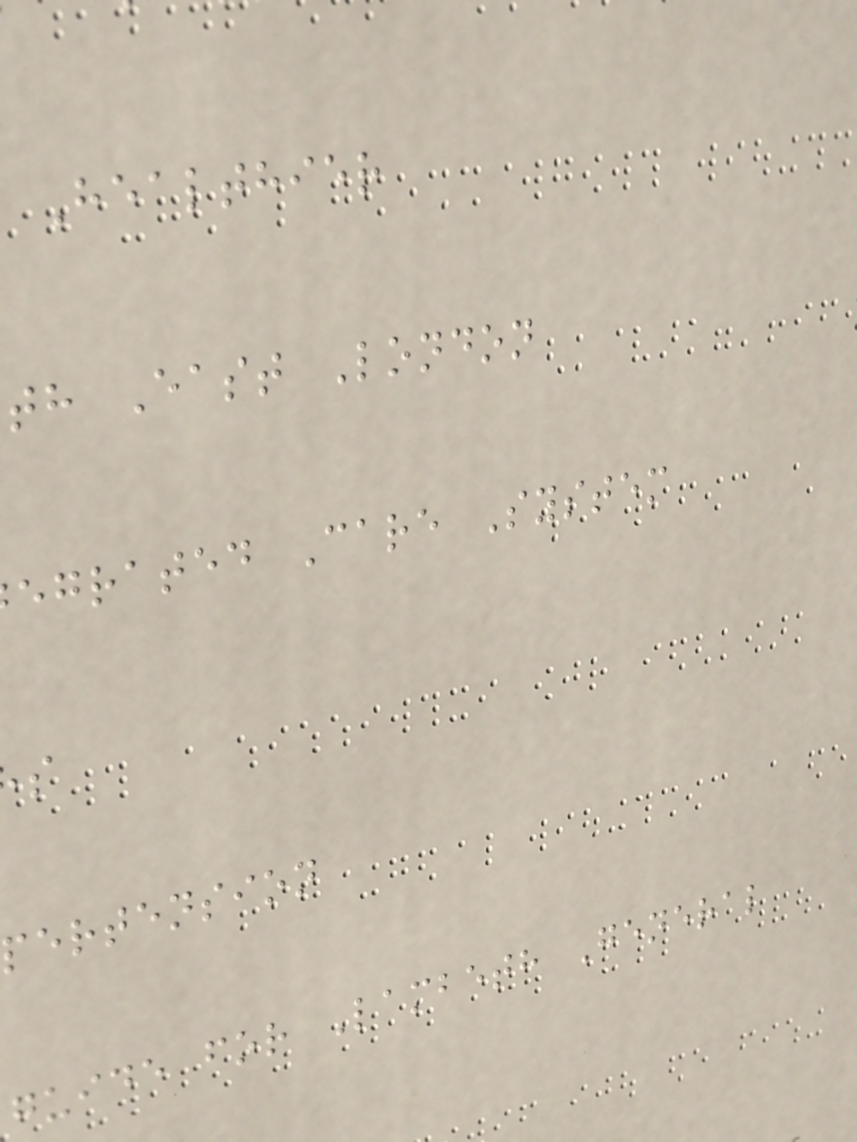Healthier
th East London
egrated Care System
pertension
guide for Lambeth General
